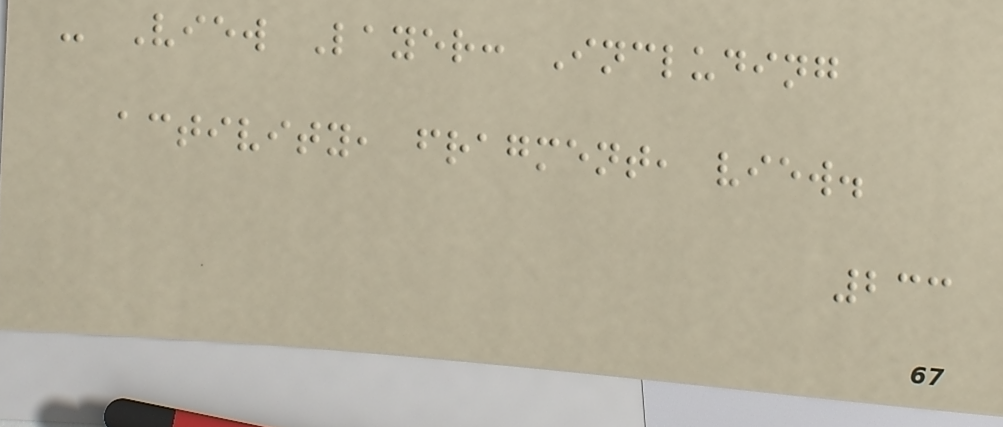- View Layer: Including
activity, fragment, view.
233
